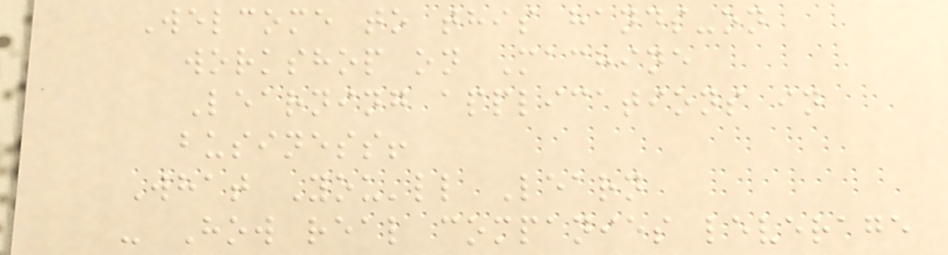Welcome to this hands-on
workshop on Machine
Learning applications in
business!
What You'll Learn
- How real companies leverage
